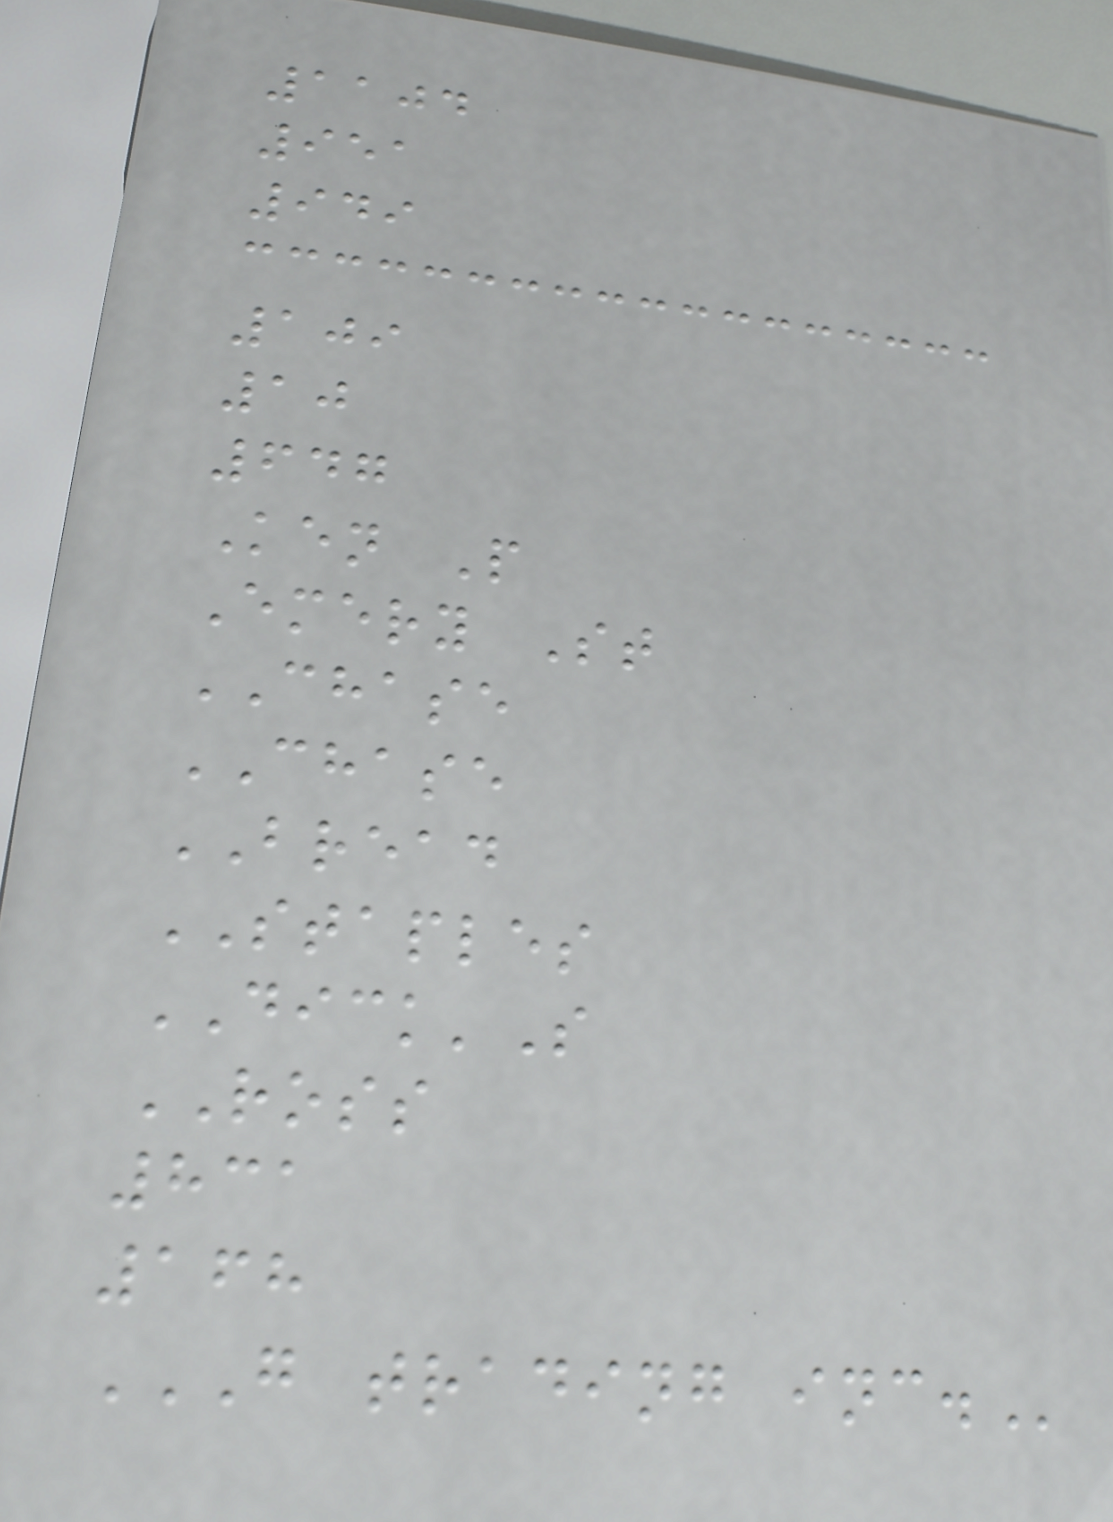1104
951
949
109
10
647
Ken P
Emery St
CHASE
CHASE
BREAD
STAPLES
DICK'S
ROSS
831
168
G TRADING INC.
